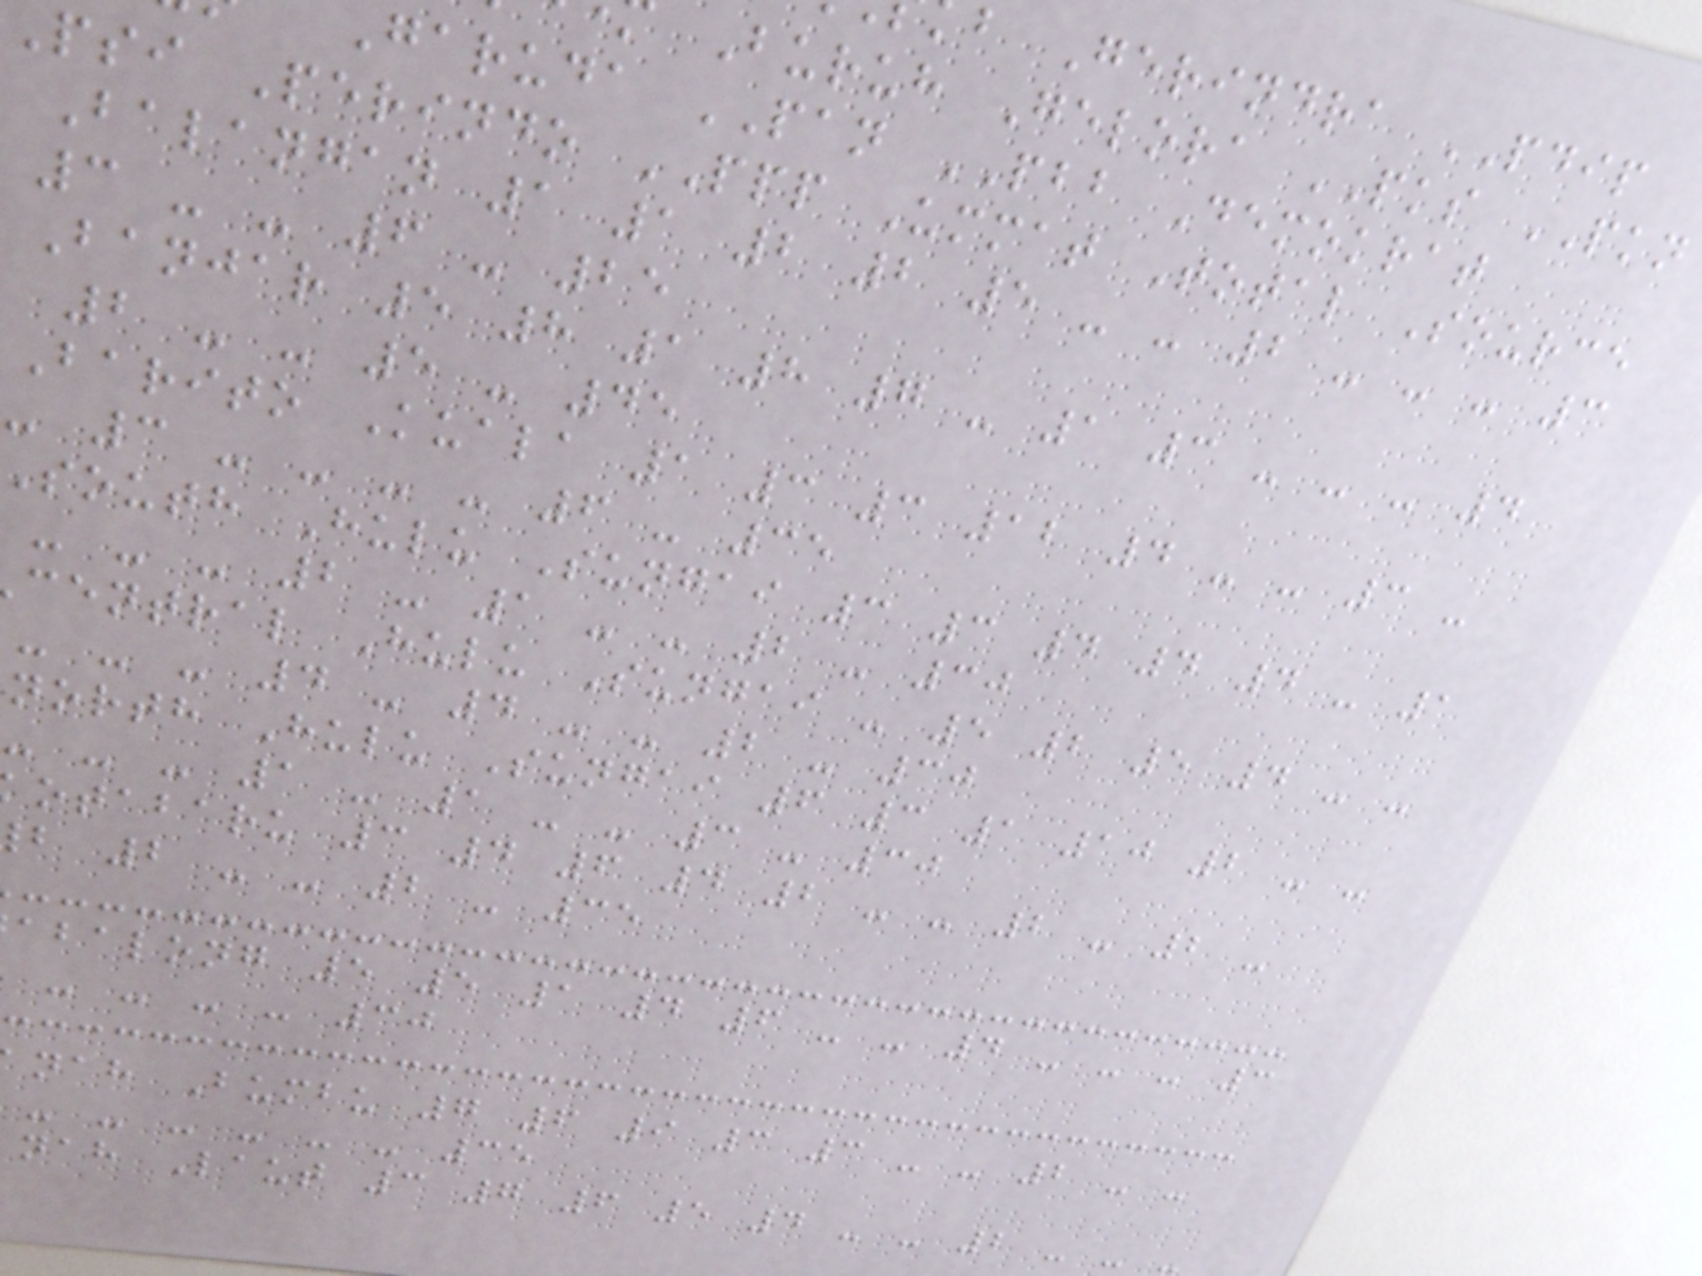b Gerindra PDIP
Buruh Gelora PKS PKN
Garuda PAN PBB Demokrat
psi Perindo PPP Ummat Total Source
Balangan 1 1 2 2 5 - - 2 - - - 3
3 - - 6 - 25
Banjar 5 8 1 8 7 - 1 3 - - - 4
2 - - 5 - 45
Barito Kuala 1 3 3 12 4 - - 3 -
- 3 - - - - 6 - 35
south Hulu Sungai 3 3 4 4 4 - 1
- - - 2 - 1 - - 2 - 30
central Hulu Sungai - 5 2 5 4 - -
- - - 4 - 4 - - 2 - 30
north Hulu Sungai 6 3 1 10 2 - -
- - - 1 - 1 - - 3 - 30
otabaru 3 4 6 4 2 - - 2 - 2 -
b 2 - - 2 - 35
abalong 5 5 1 4 6 - - 4 - - - 3
- - - - 30
nah Bumbu 7 6 9 3 3 - - 2 - -
- - - - - - 35
nah Laut 3 7 6 5 4 - - 2 - - -
